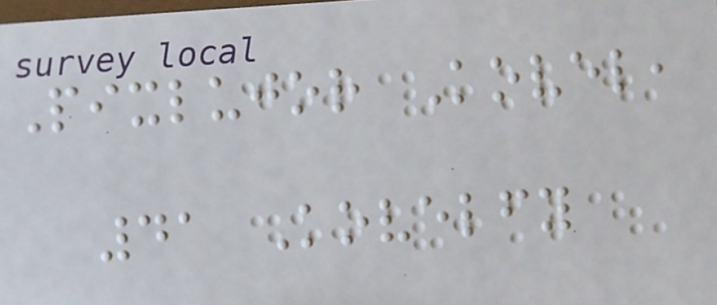Pixlujor Kovel,
41 Kovelfy
